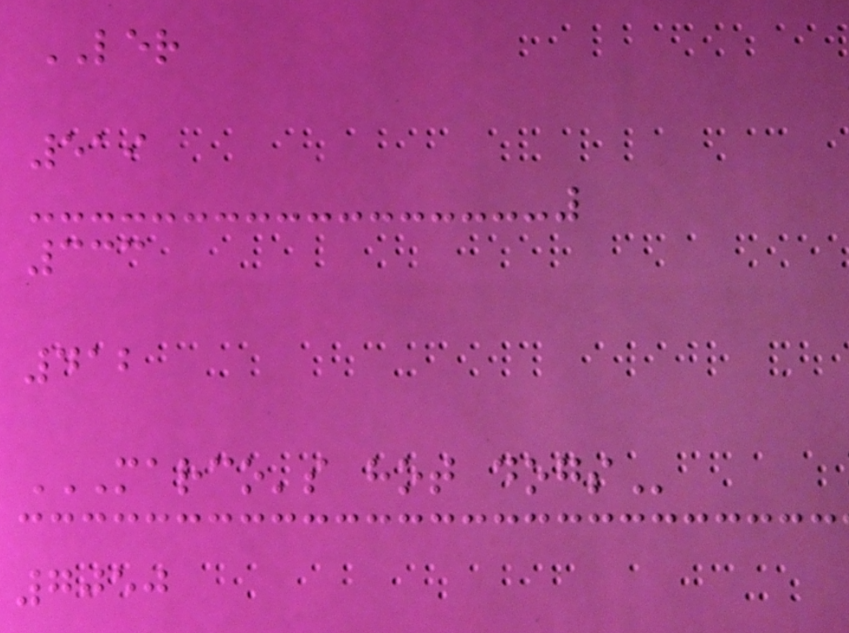LER
519
333
412
MARCO'S HOT DOGS
7050
